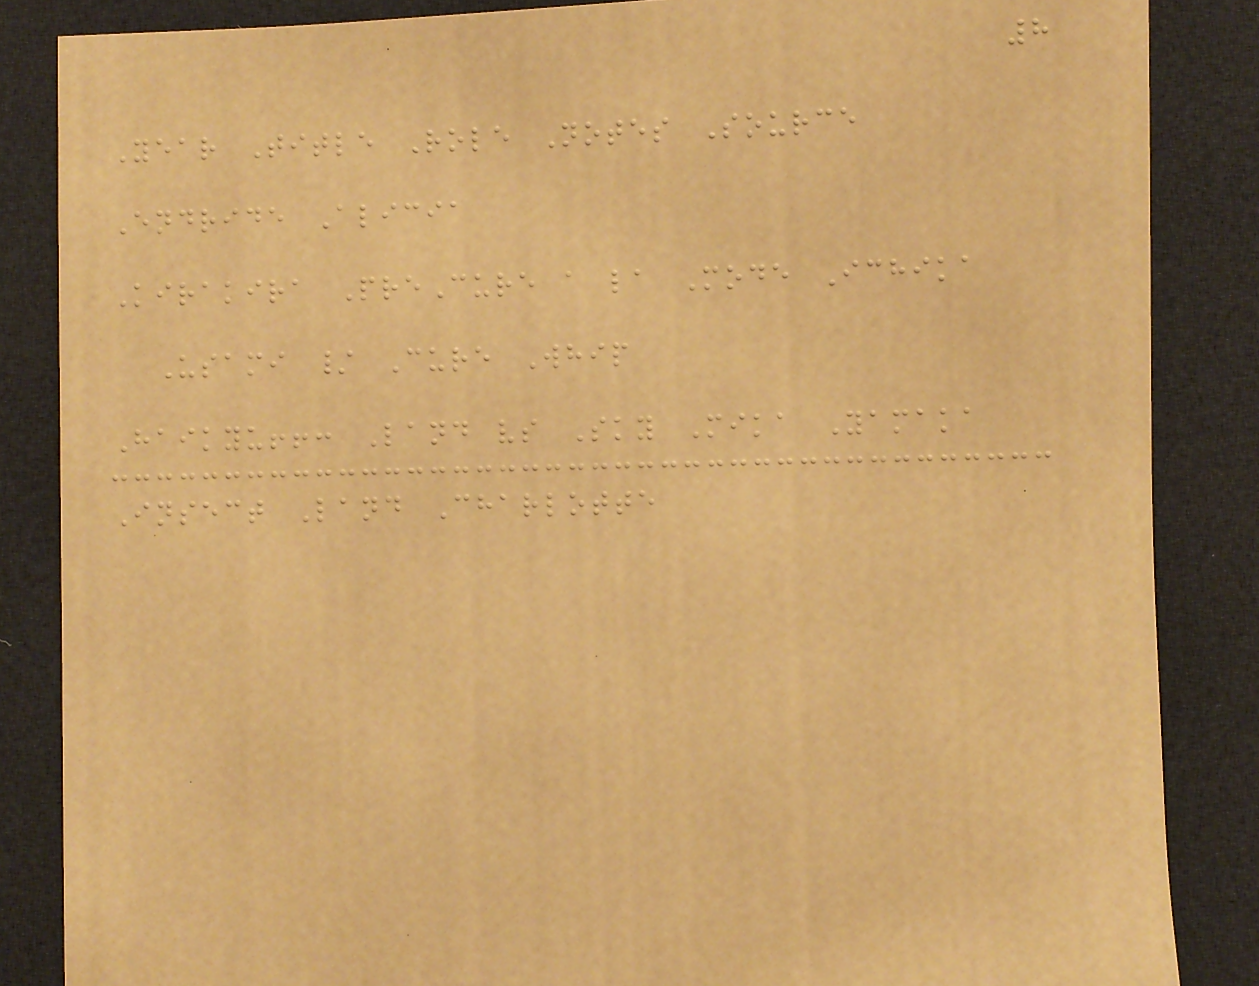8
Year Title Role Notes Source
Endride Alicia
Kirakira PreCure a la Mode Ichika
Usami / Cure Whip
Haikyu!!: Land vs Sky Mika Yamaka
Insect Land Charlotte
